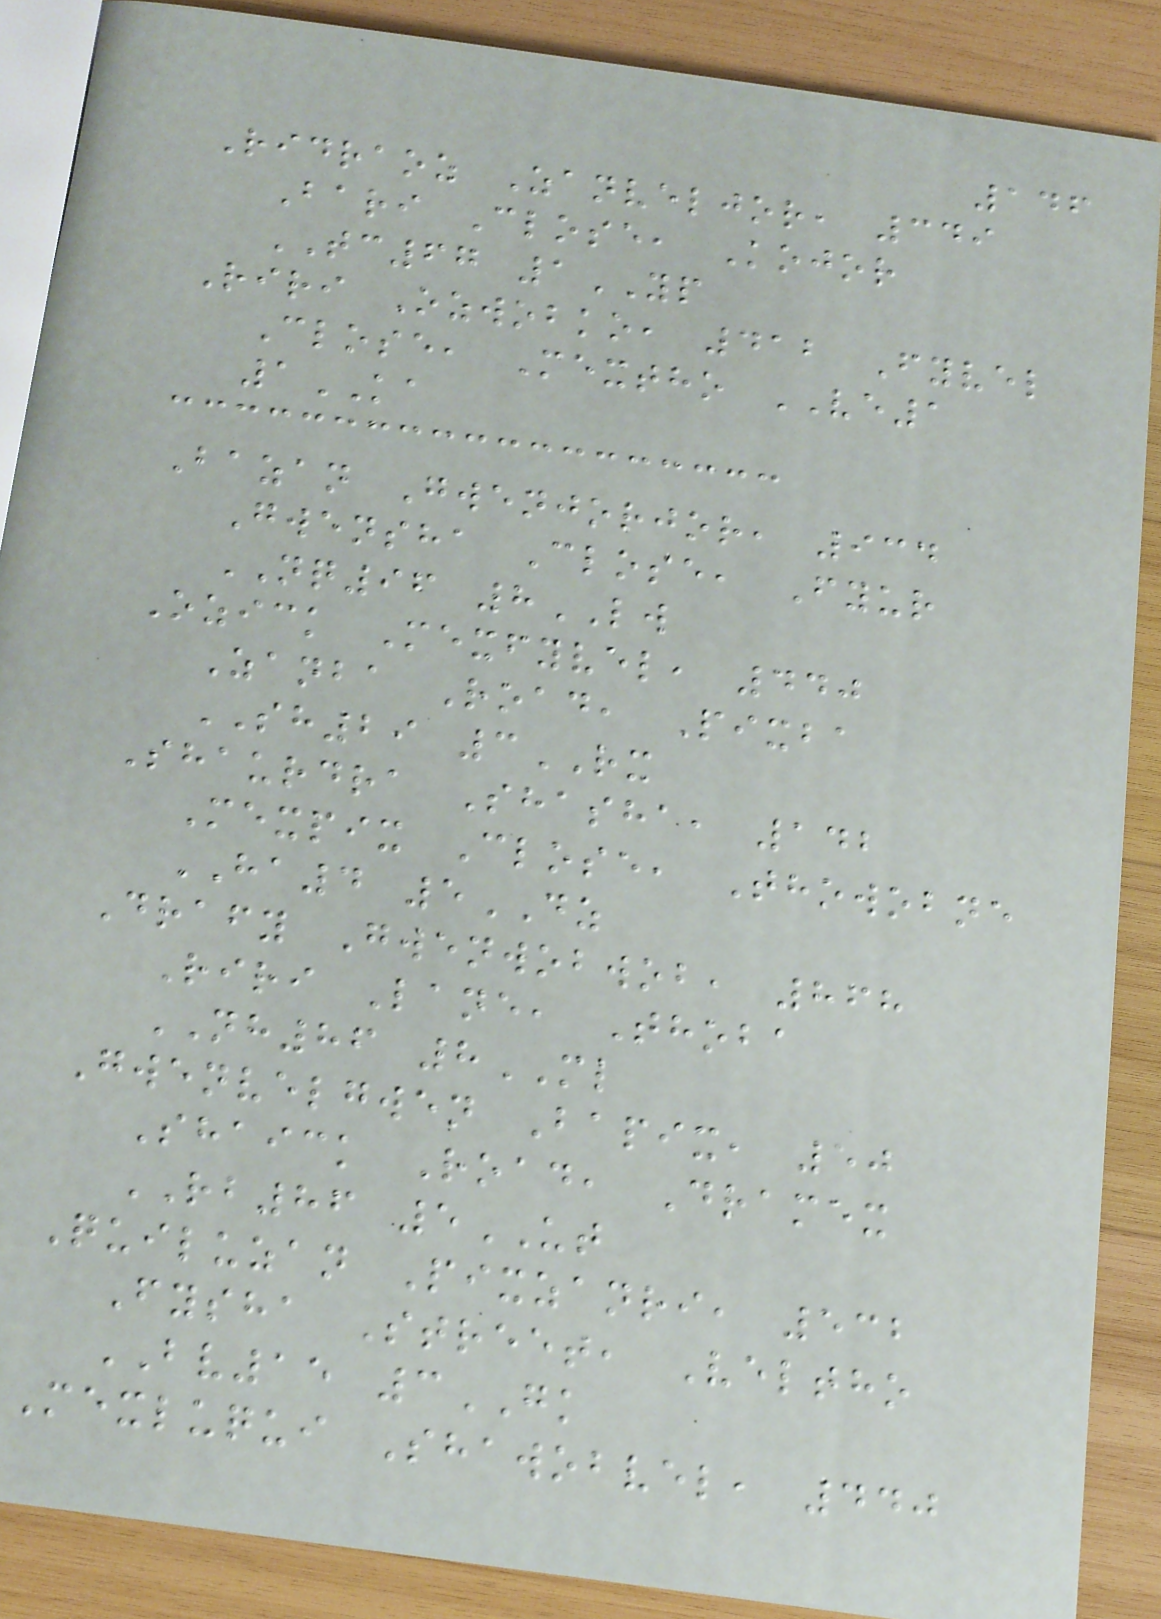146
Ridraoz Zanveljor, 349
Bari Close, Kojor
TC67 1YP
Riri Ozwobko, 412 Fyvel
Close, Mextho VE1
1KA
Bazan Gwenjorjor, 934
Gwensha Close, Fyur
NQ96 8LW
Ozick Mexfyvel, 440
Zanba Road, Pixba
SH29 3RX
Shaurdra Shasha, 142
Mexpix Close, Thowobne
HA4 5DZ
Drafy Gwenwobwob, 868
Riri Lane, Thoba
NH86 8ML
Gwenvelgwen Bapix, 50
Shaick Road, Dramex
RB86 5UT
Quiluzan Pixzanri, 532
Fysha Street, Veltho
BV15 3GK
Mexluqui Shawobvel, 440
